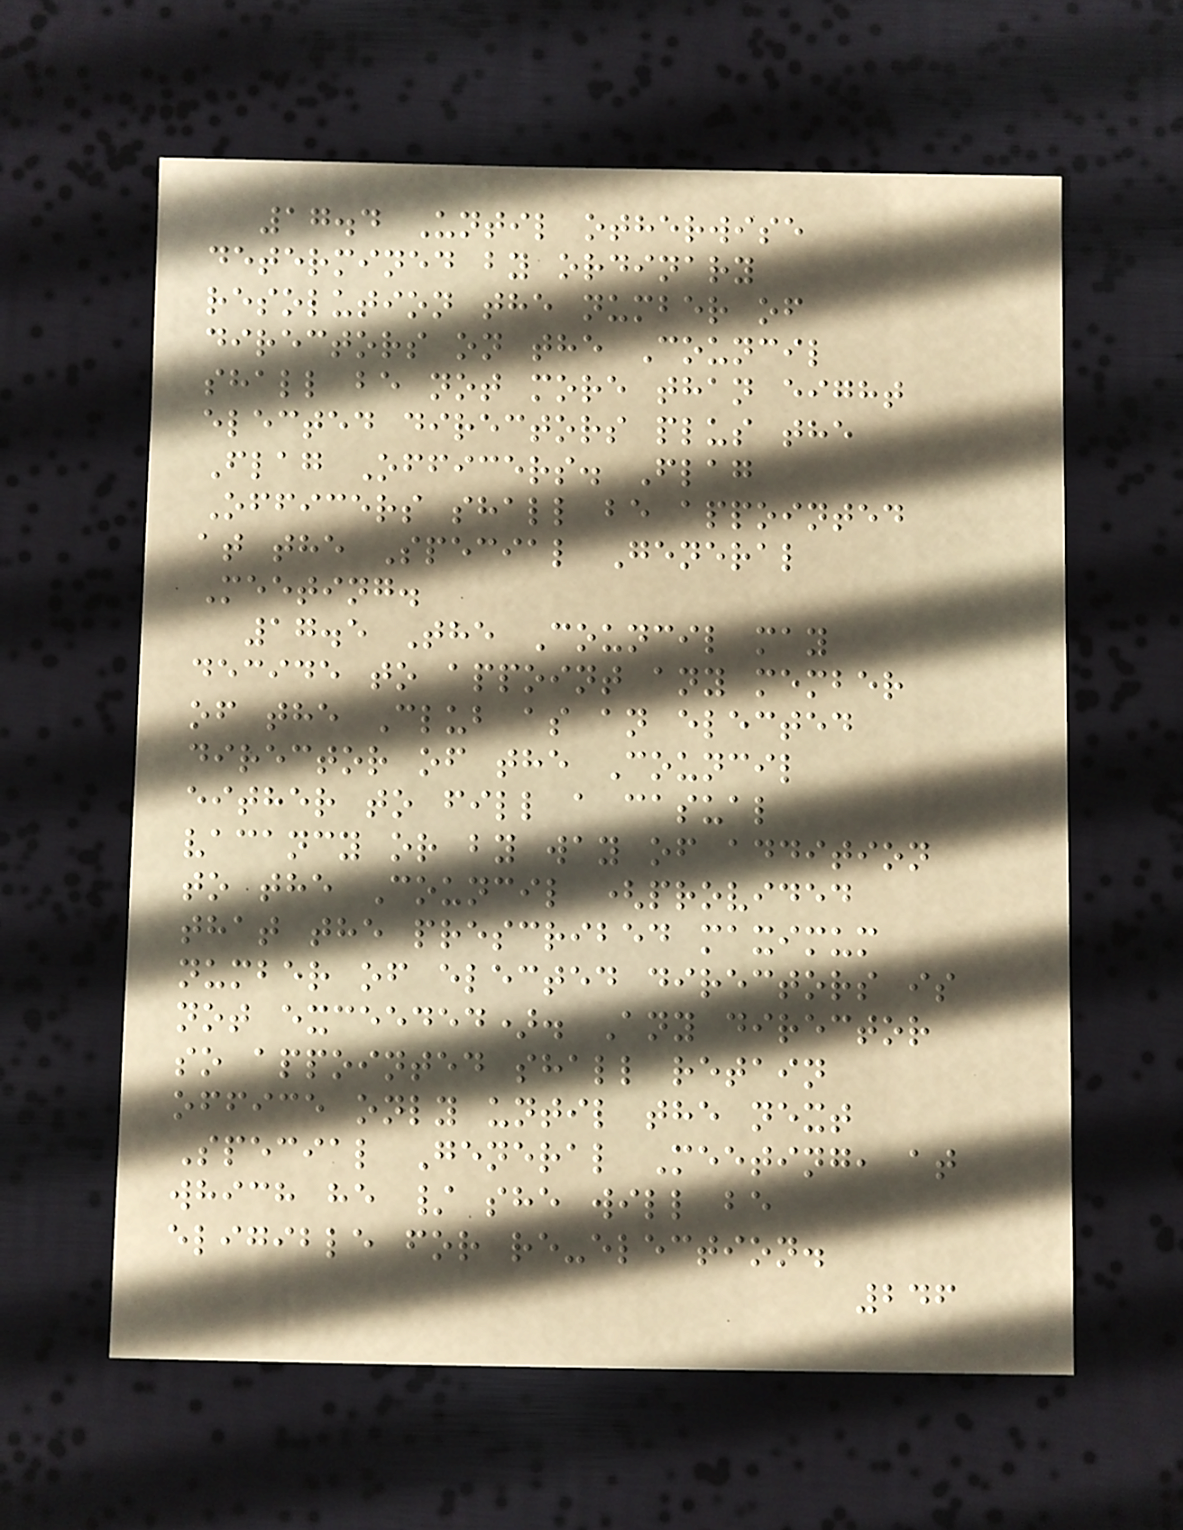17.4 Until otherwise
determined by ordinary
resolution the number of
directors on the Council
shall be not more than eight
elected directors plus the
Flag Officers. Flag
Officers shall be appointed
at the Special General
Meeting.
17.5 The Council may
decide to appoint any member
of the Club as an elected
director of the Council
either to fill a casual
vacancy or by way of addition
to the Council (provided
that the prescribed maximum
number of elected directors is
not exceeded). Any director
so appointed shall retain
office only until the next
Special General Meeting, at
which he / she will be
eligible for re-election.
246
